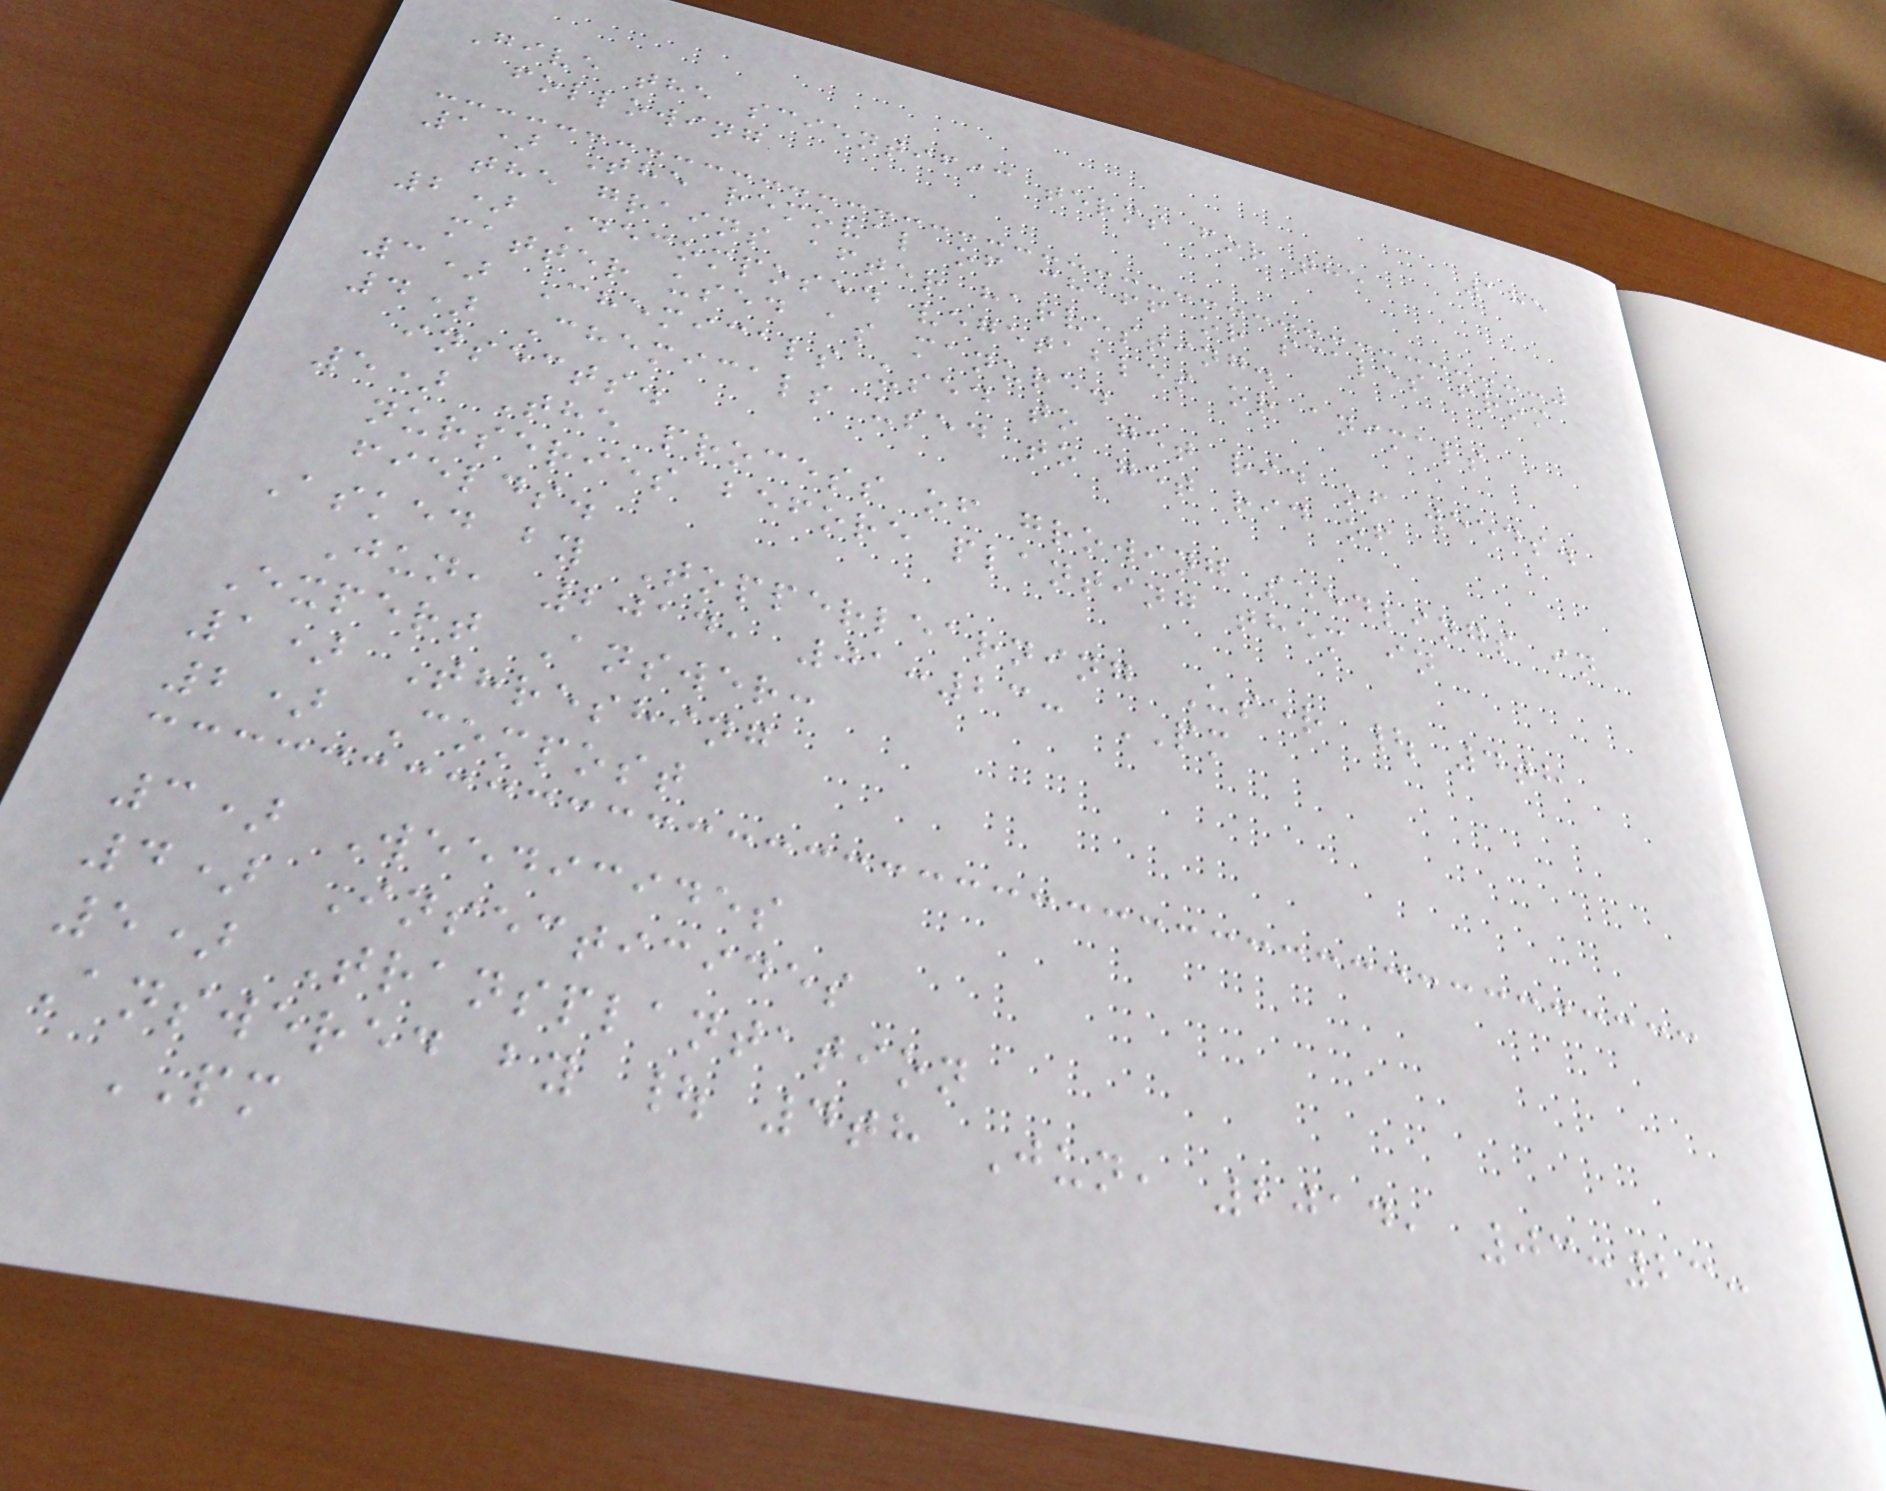185
Give the scientific terms for the
following
1) The removal of chaff or scales from
the grains after harvesting.
2) Decomposed vegetables or animals
matter used as manure.
3) Chemicals used to get rid of weeds.
4) Chemicals used to get rid of
insects.
5) The process of growing seedlings in
nurseries before planting them in
fields.
Asked by Topperlearning User | 4th
Jun, 2014, 01:23: PM
Expert Answer:
1) Threshing
2) Compost
3) Weedicides
4) Insecticides
5) Transplantation
Answered by | 4th Jun, 2014, 03:23:
PM
